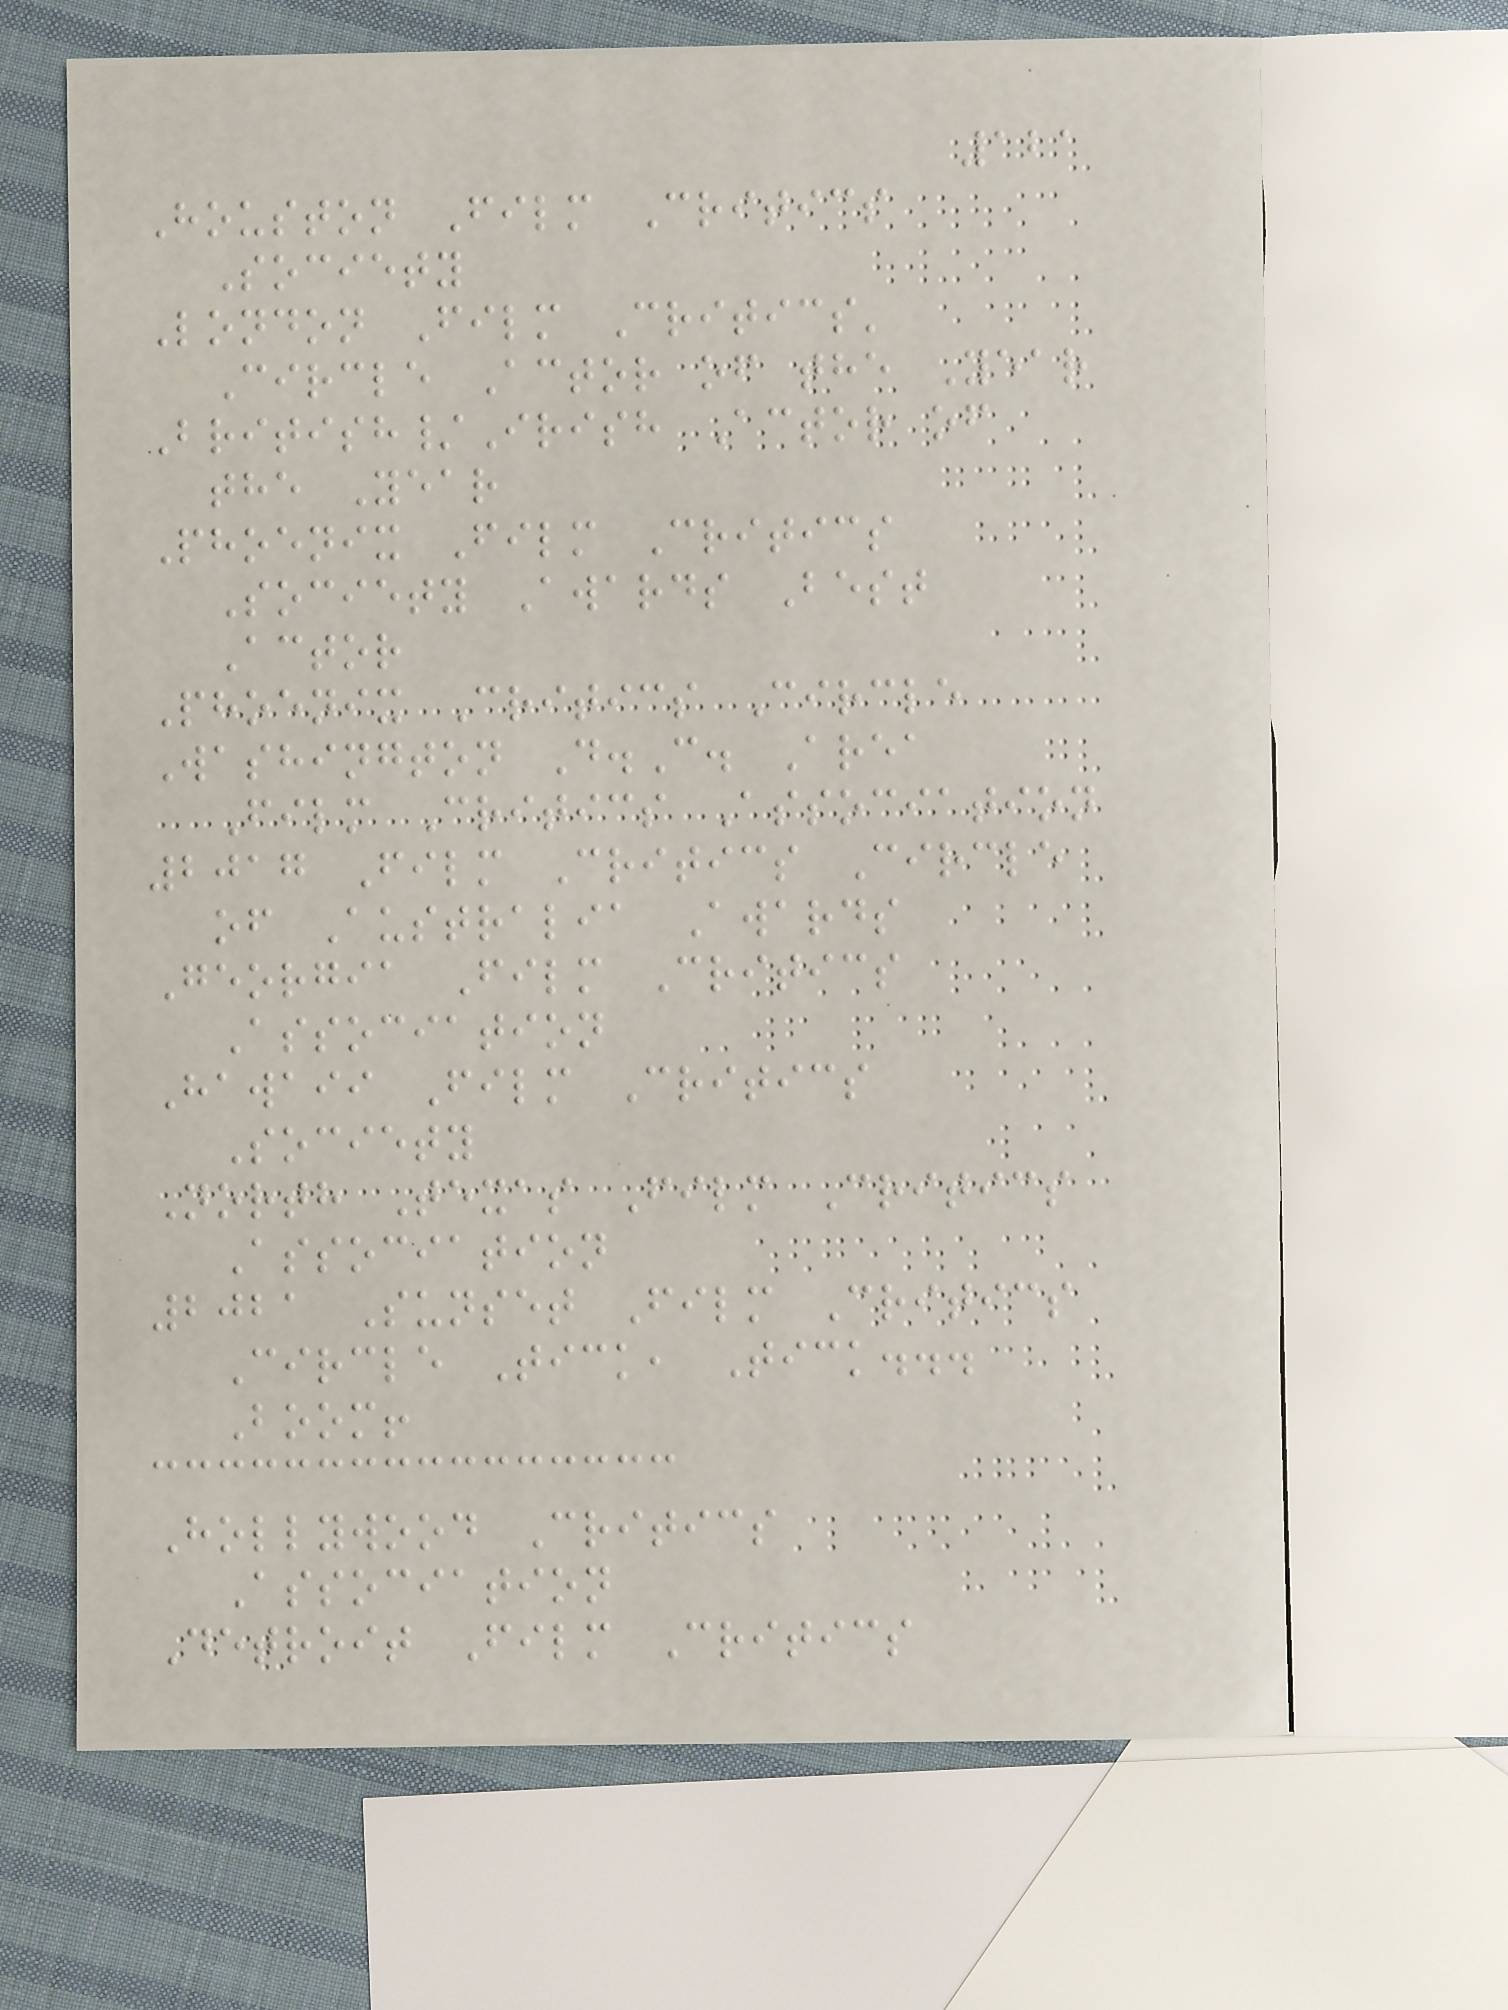121
Houston Film Critics
Society
London Film Critics'
Circle Actor of the Year
British/Irish Actor of
the Year
Phoenix Film Critics
Society Awards Best
Actor
Phoenix Critics Circle
Washington D.C. Area
Film Critics Association
2017 Film Critics Circle
of Australia Awards
Georgia Film Critics
Association
Hawaii Film Critics
Society
North Texas Film Critics
Association
2021 Sunset Film Critics
Circle Tick, Tick...
Boom!
Hollywood Critics
Association
Detroit Film Critics
